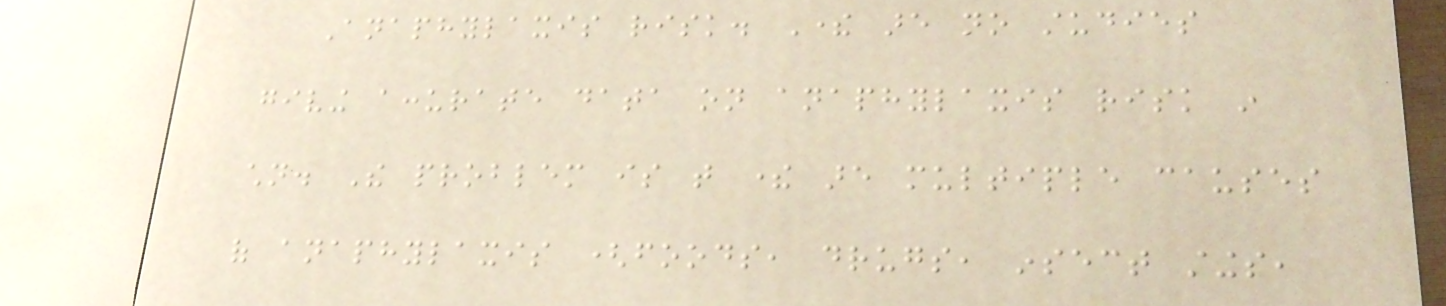Anaphylaxis risk. There are no studies
giving accurate data on anaphylaxis risk in
children. The problem is that there are multiple causes
of anaphylaxis (foods, drugs, insect stings,
